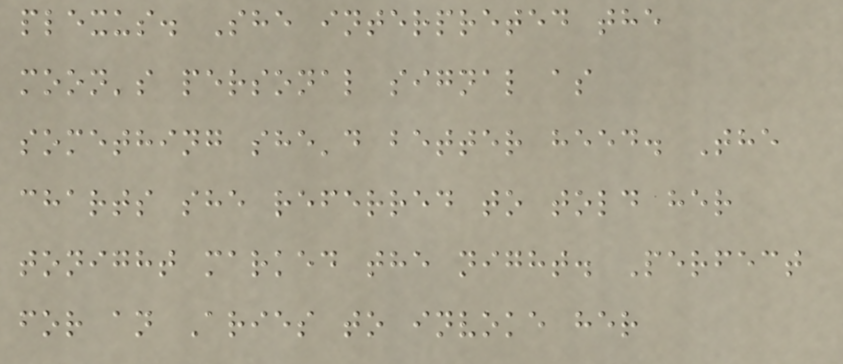plexus. She interpreted the
moon's personal signal as
something she'd better heed. The
charts she referred to told her
tonight marked the night. Perfect
for an Aries to invoke her
